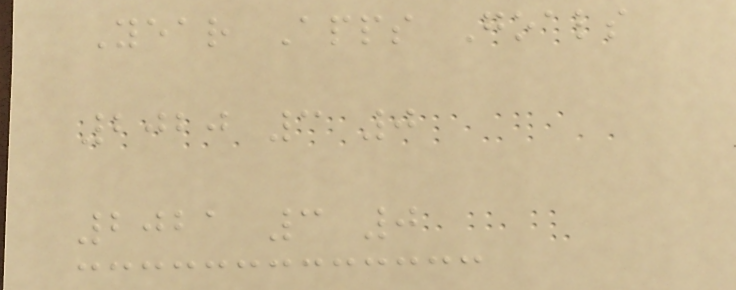Year Apps Goals
2020 3 0
2021 3 0
